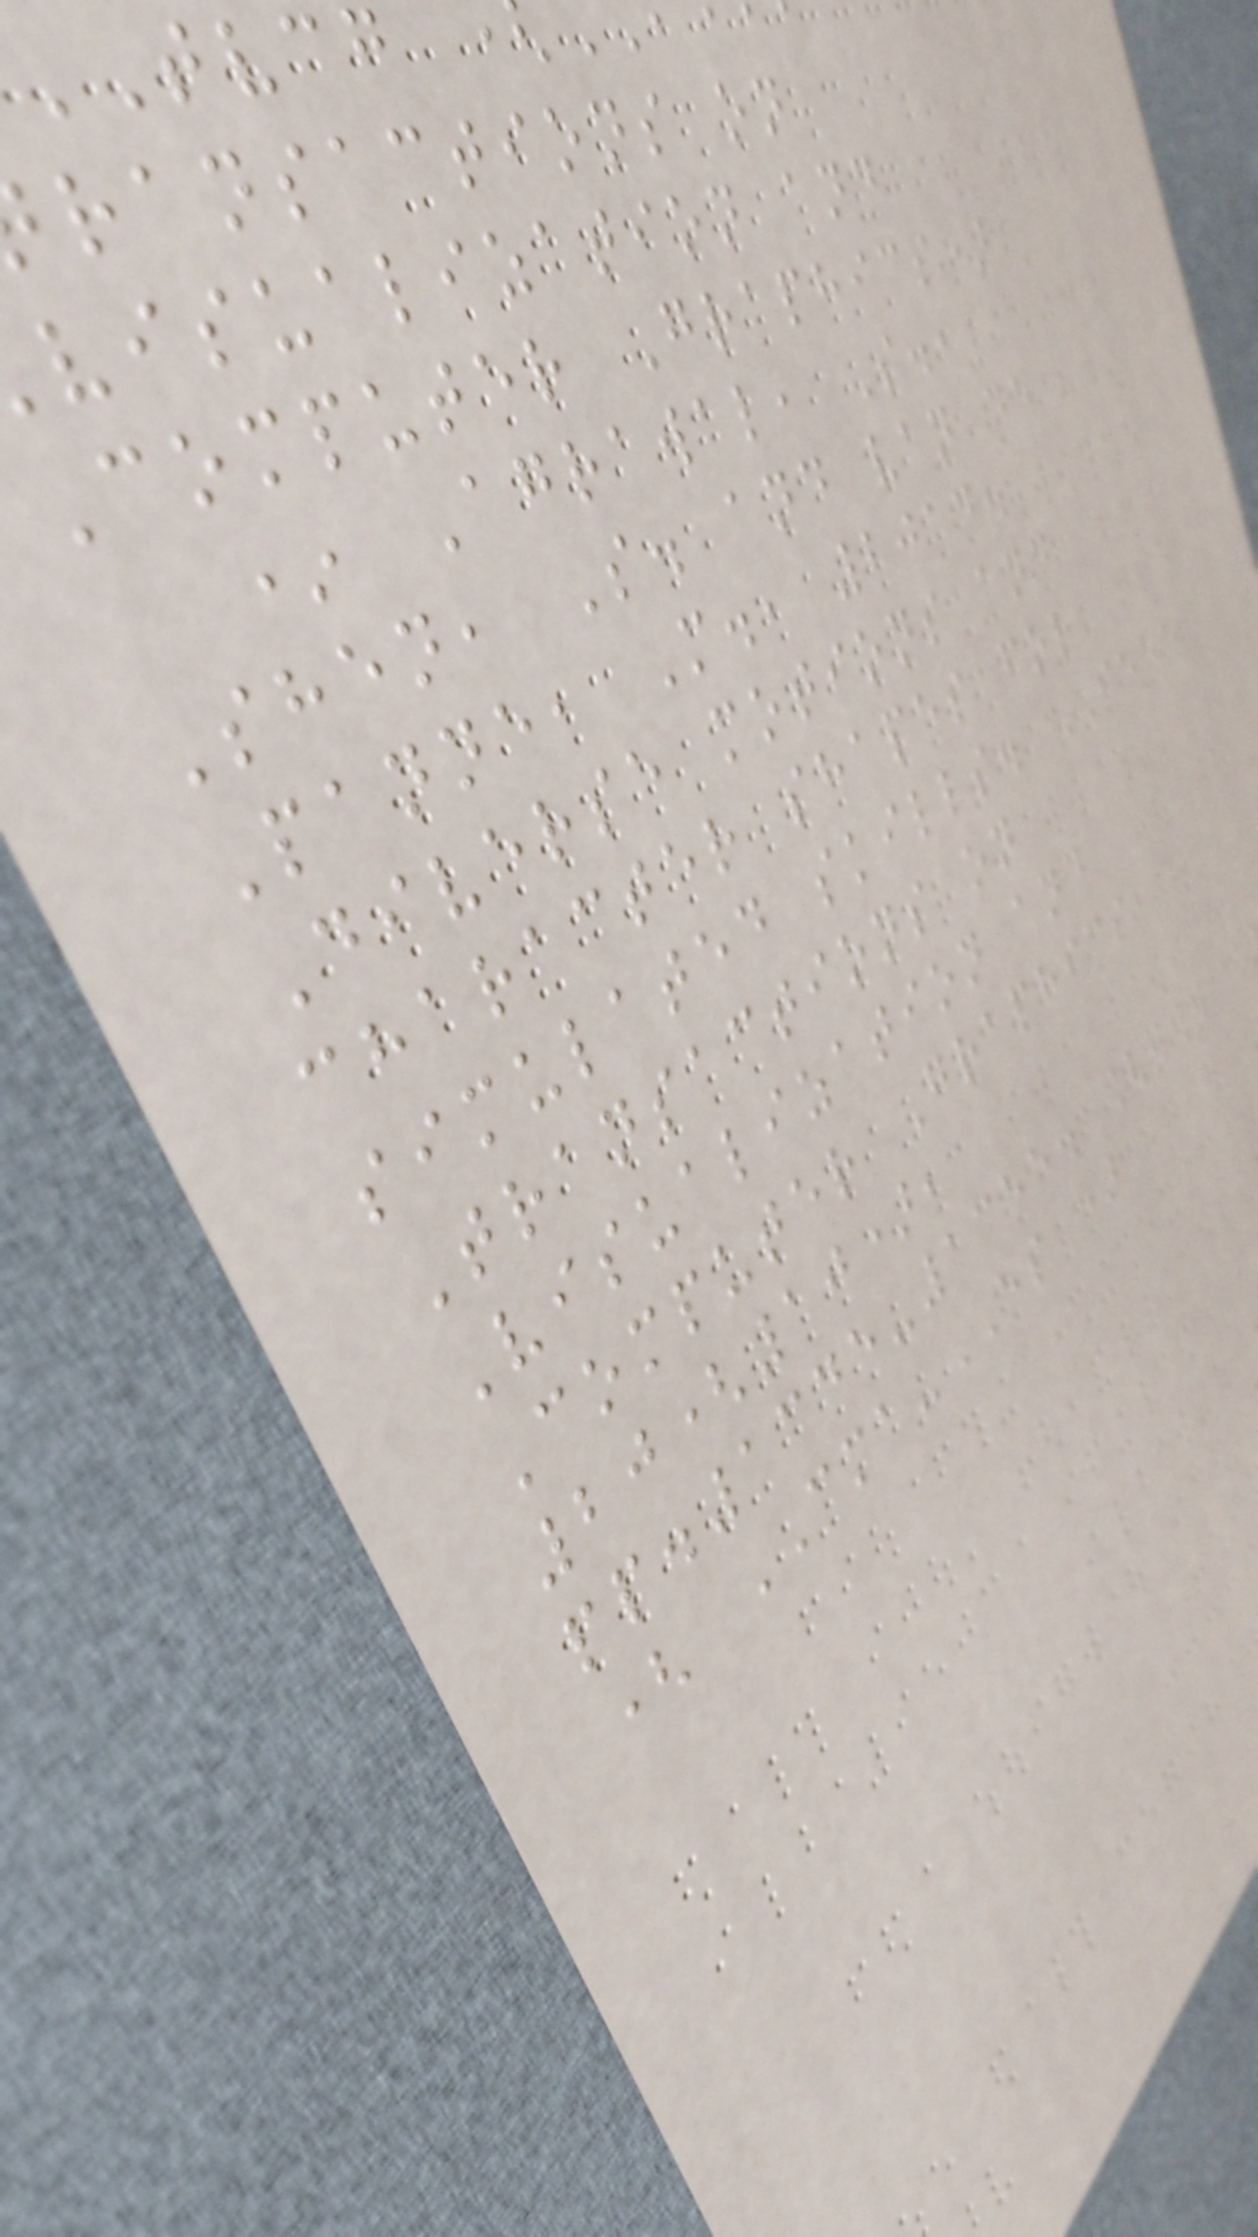tvcg
ransactions on
visualization and
Computer Graphics)
* Agrawal, S.,
Shen, S. and van de
Panne, M., 2014.
Diverse motions and
character shapes for
simulated skills. IEEE
Transactions on
Visualization and
Computer Graphics,
20(10),
pp.1345-1355. [www
( CMA-ES )
